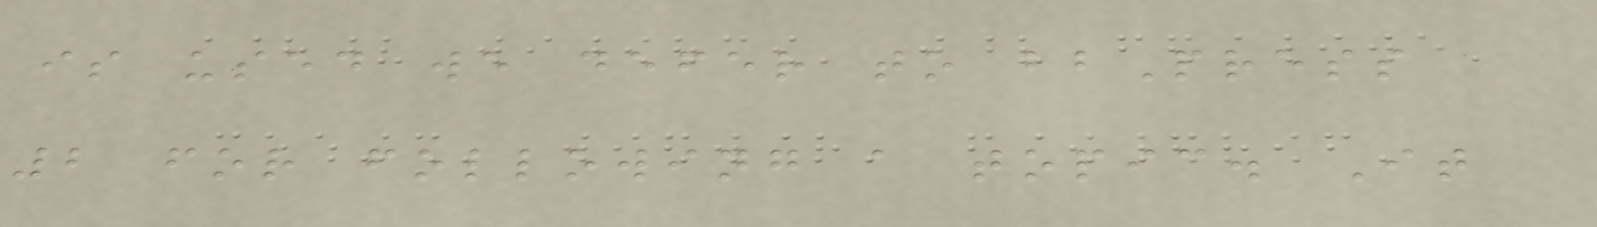is used we defer to bbPress
2 for following a topic. It
